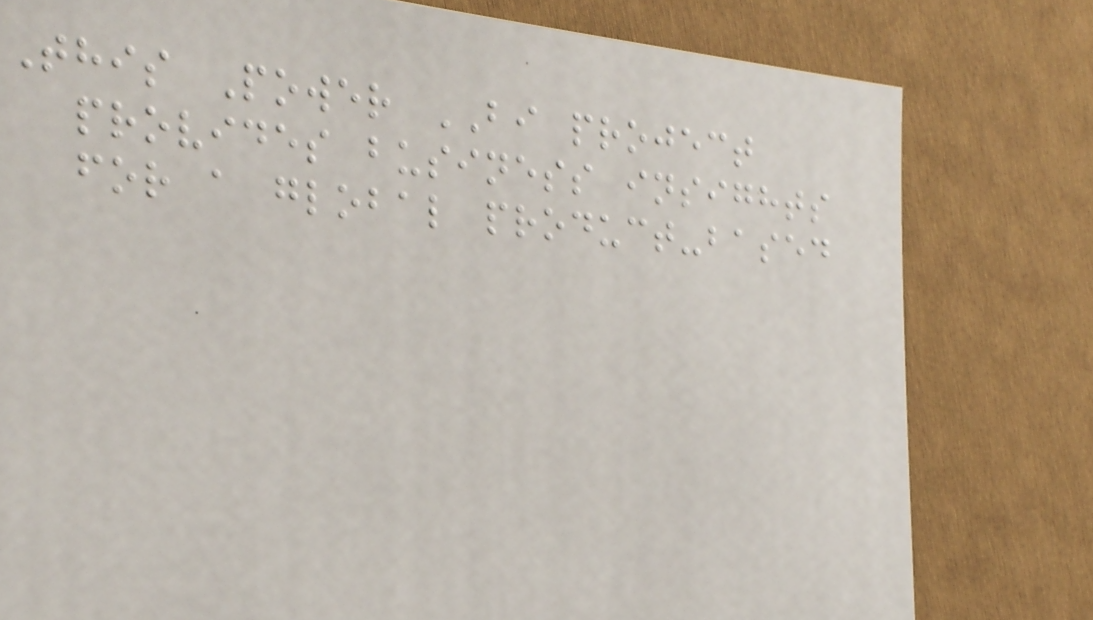This Power BI project
provides business insights
for a global product-based
